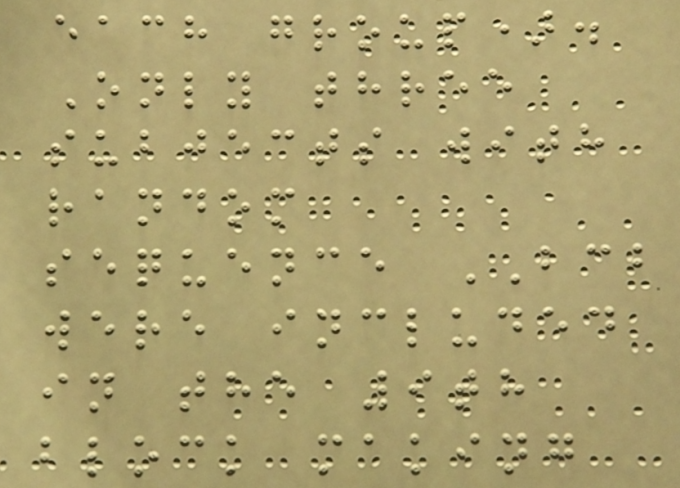each group).
Only three
subjects with
random
sequence BCB
were included
in the 9th
block making
